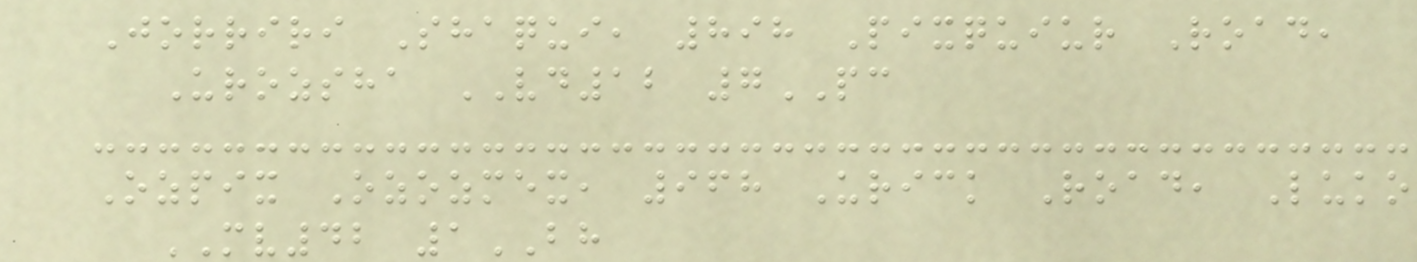Jorriri Shaqui, 898 Pixquiur Road,
Urozsha VD12 7PC
Ozpix Ozozmex, 968 Urick Road, Luko
MV42 1BH
